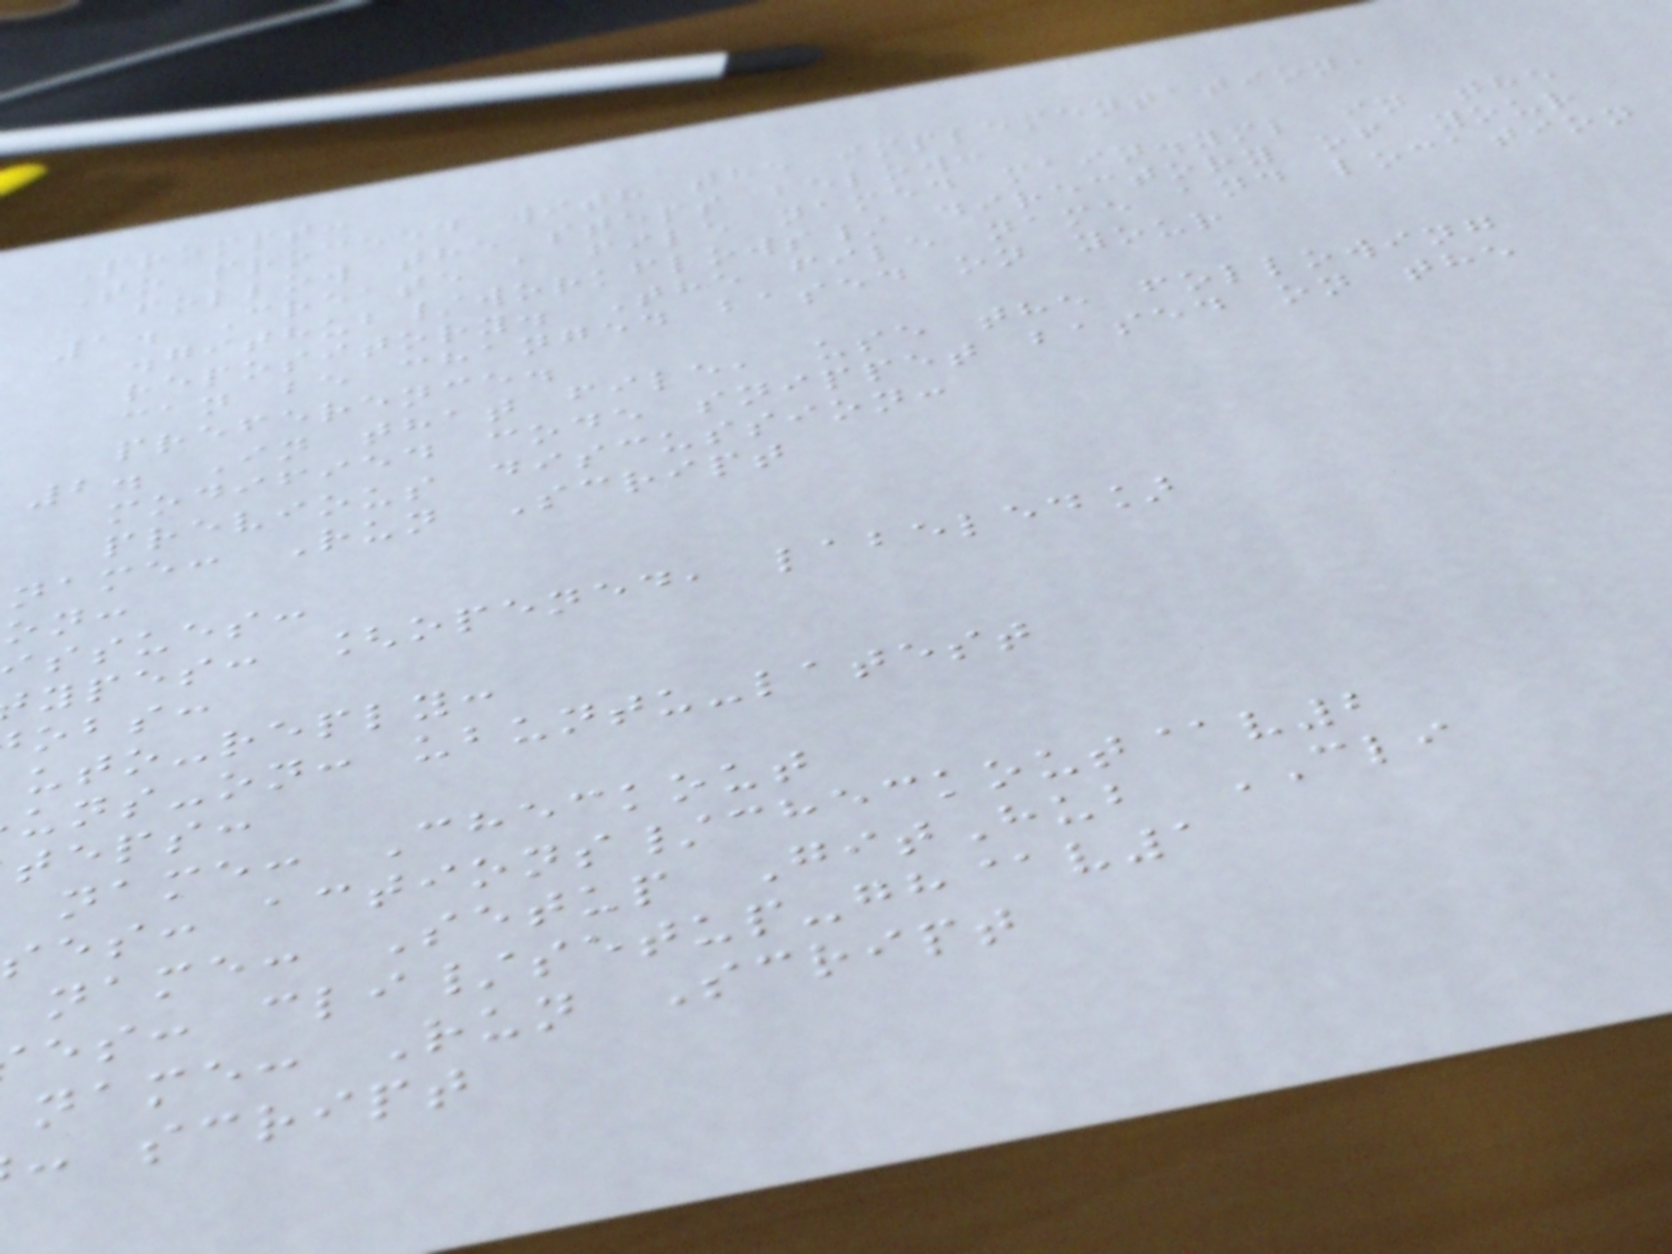Prompt:
To proceed with the implementation,
follow the steps below:
1. Create a file named main.yml in the
.github/workflows/ directory of your
repository. The file name and location
can be changed based on your
preference.
2. In that file, use the following
modified code snippet based on the
previous discussion:
name: Run Script
on:
ssues:
ypes: [opened, labeled]
obs:
uto-reply:
uns-on: ubuntu-latest
teps:
name: Checkout
ses: actions/checkout@v2
name: Setup GitHub CLI
es: cli/setup-gh@v1
name: Run Script
: script
